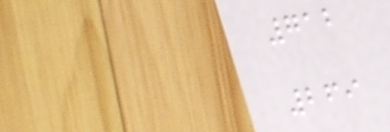712
269
